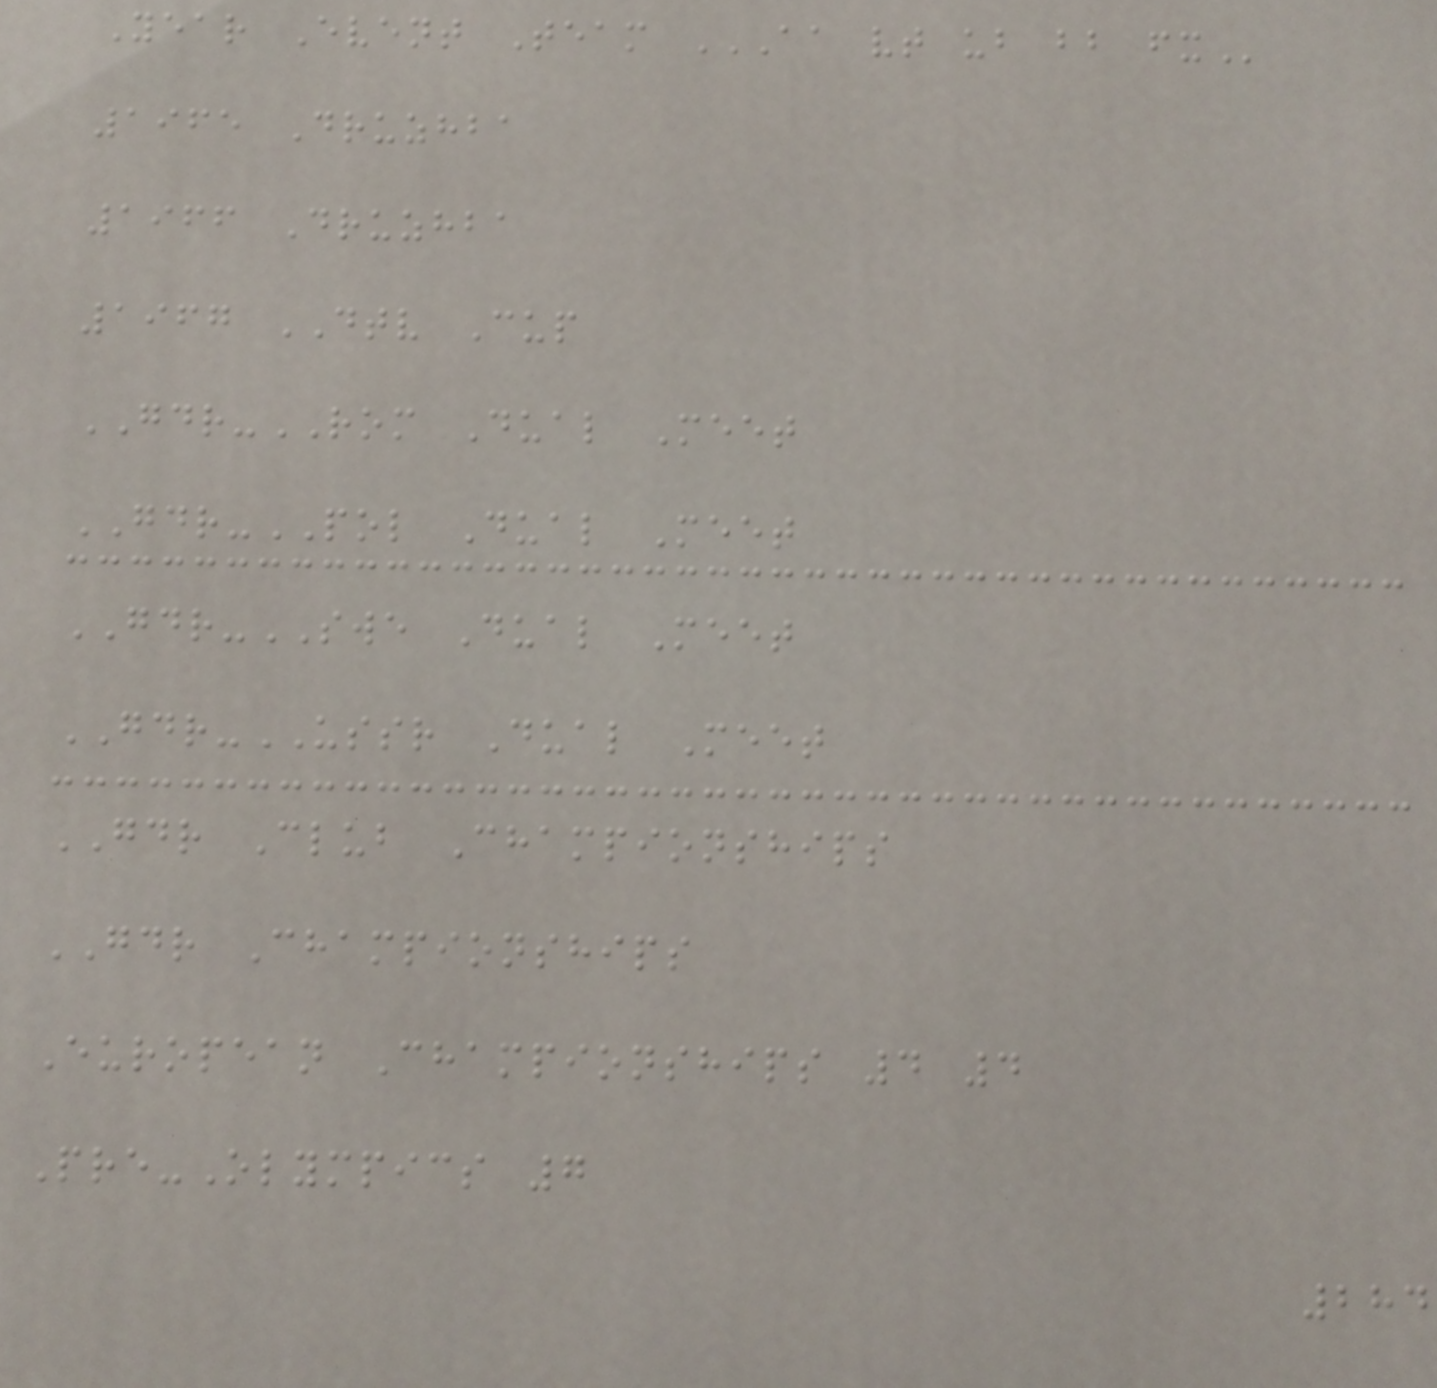Year Event Team AA VT UB BB FX
1965 Druzhba
1966 Druzhba
1967 DTV Cup
GDR-ROM Dual Meet
GDR-POL Dual Meet
GDR-SWE Dual Meet
GDR-USSR Dual Meet
GDR Club Championships
GDR Championships
European Championships 4 4
Pre-Olympics 7
284
